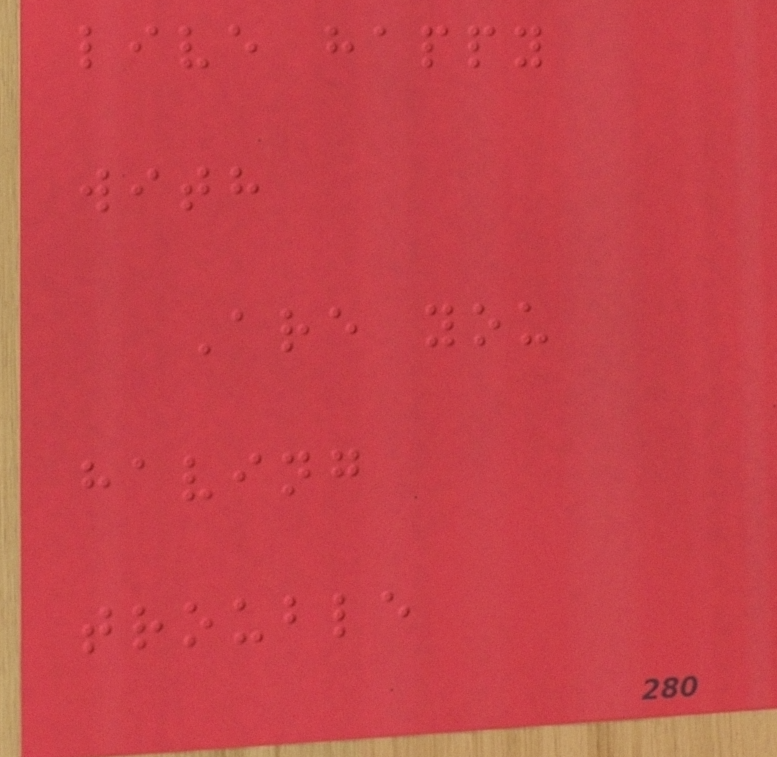live happy
with
Are you
having
trouble
